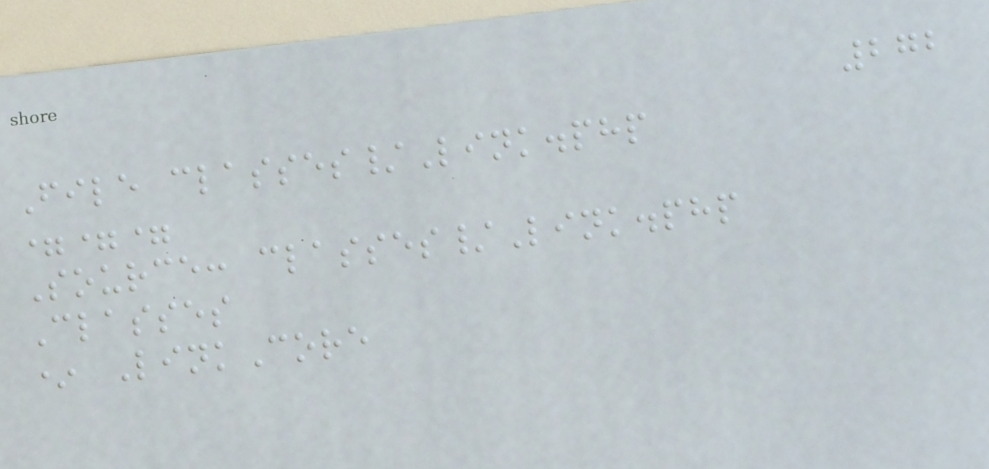272
File classes/Link.php
===
Source: classes/Link.php
Classes
* LinkCore
